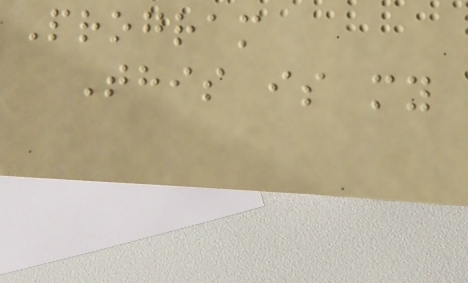Program
This is my
